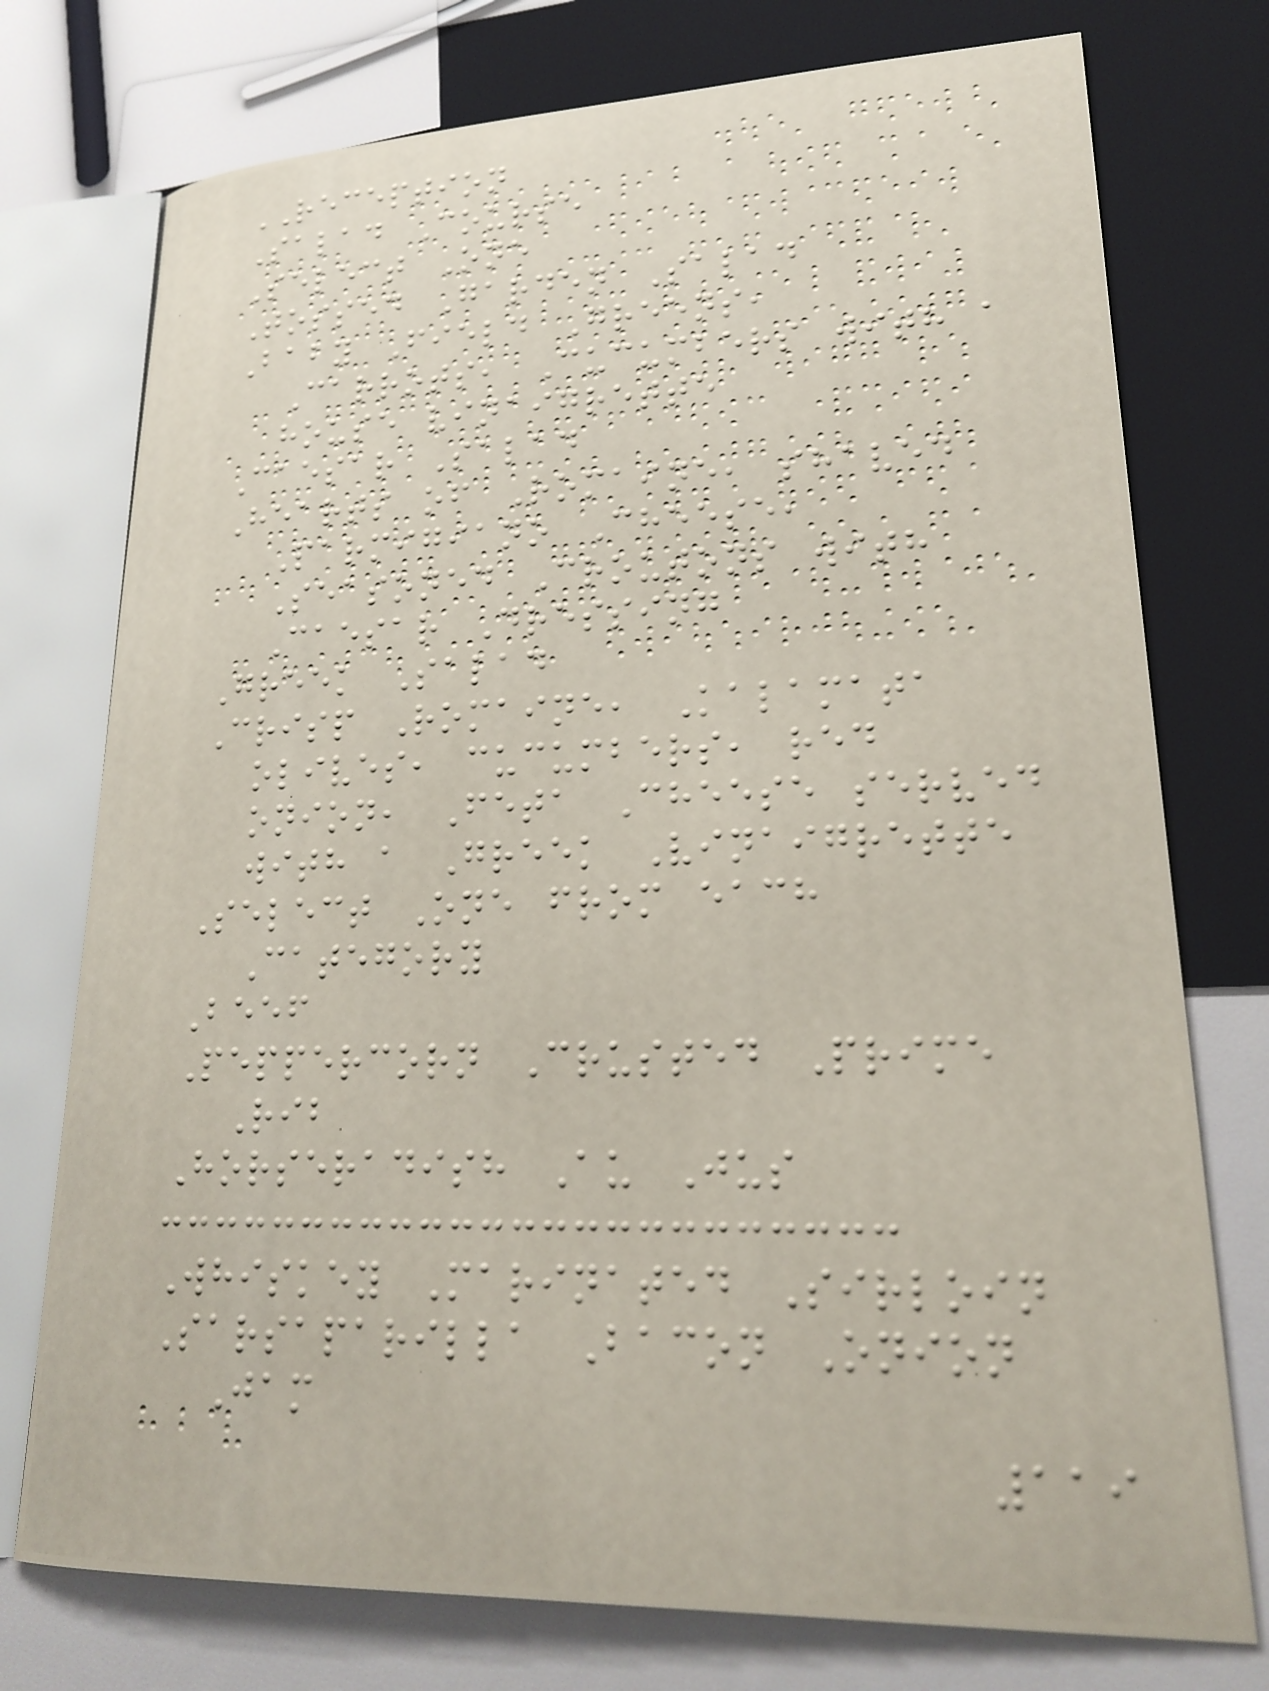RECEPTION
Salad Course
Select One
Tossed Garden Salad
Baby Field Greens,
Carrots, Cucumbers with a
house vinaigrette
Caesar Salad
Hearts of Romaine, shaved
Parmigiano Cheese,
Seasoned Croutons with
Caesar Dressing
Greek Salad
Crisp Romaine, Kalamata
olives, cucumbers, red
onion, Feta Cheese served
with a Greek Vinaigrette
Select One from each
Category
Beef
Peppercorn Crusted Prime
Rib
Horseradish Au Jus
Whiskey Marinated Sirloin
Sarsaparilla Bacon Onion
Jam
119
